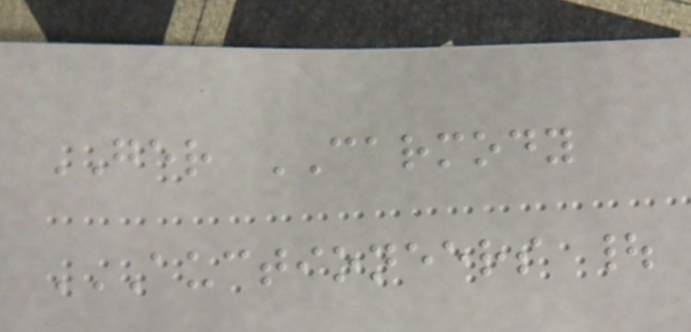GER CARMODY
AUCTIONEERS |
